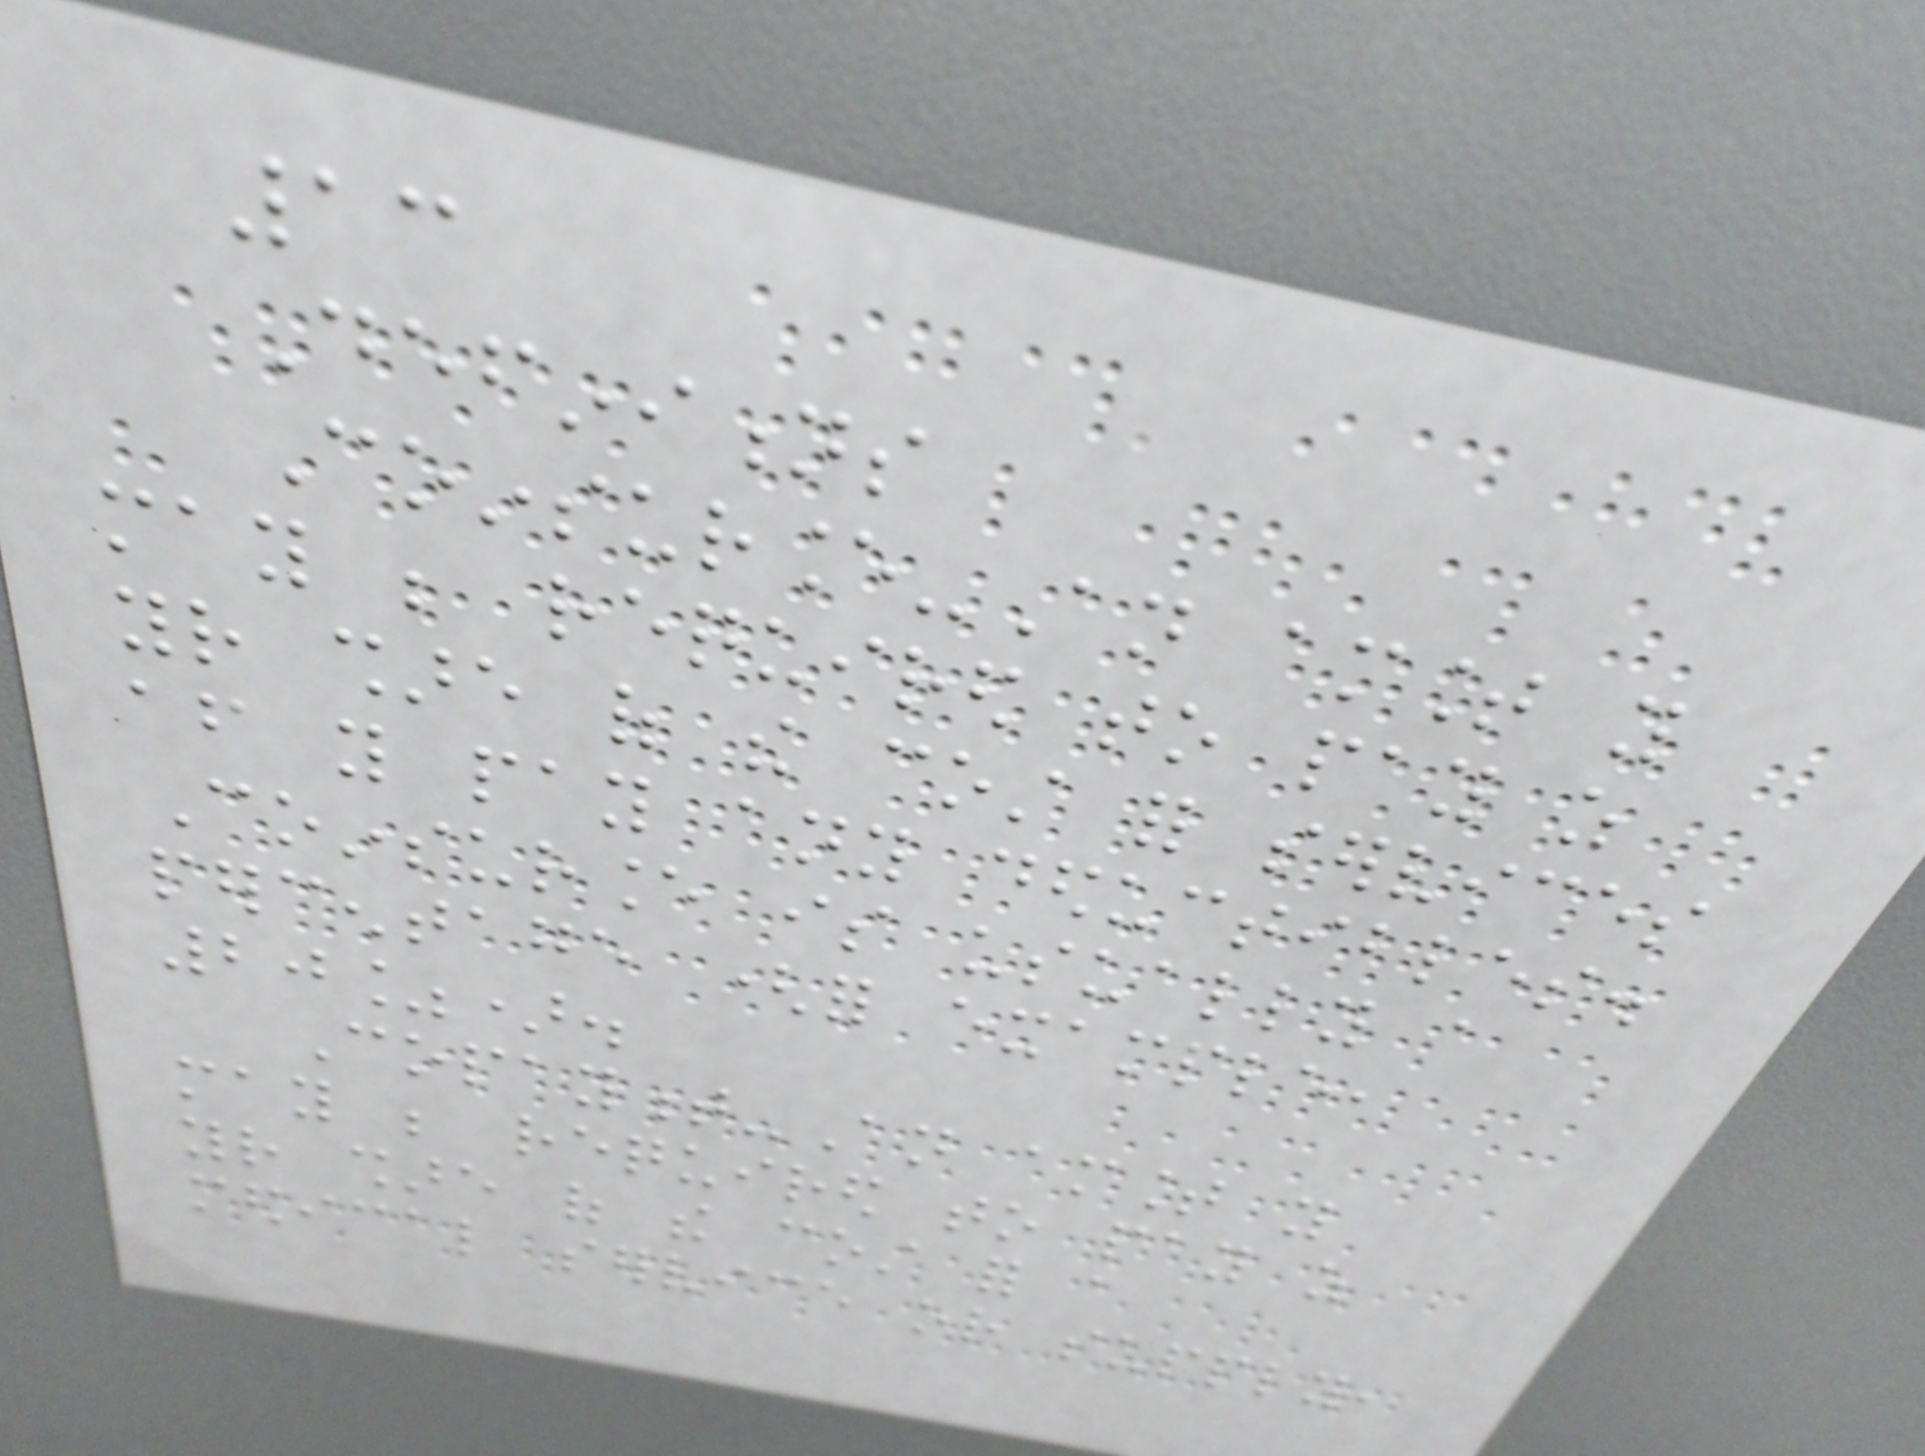13
Definitions
Coinsurance-An amount you
may be required to pay as
your share of the cost for services
after you pay any deductibles.
Coinsurance is usually a
percentage (for example,
20%).
Copayment-An amount you
may be required to pay as
your share of the cost for a
medical service or supply,
